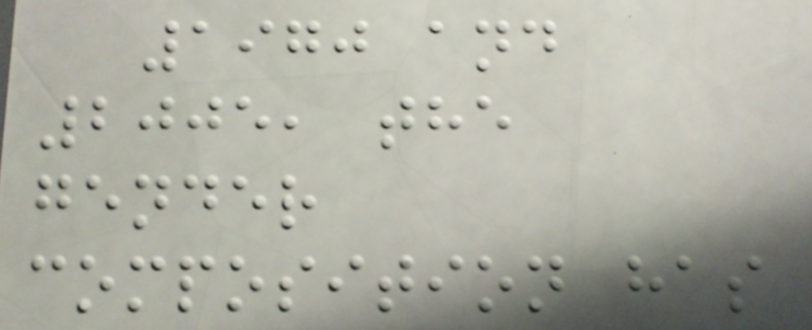1970 and
2005, the
gender
composition has
